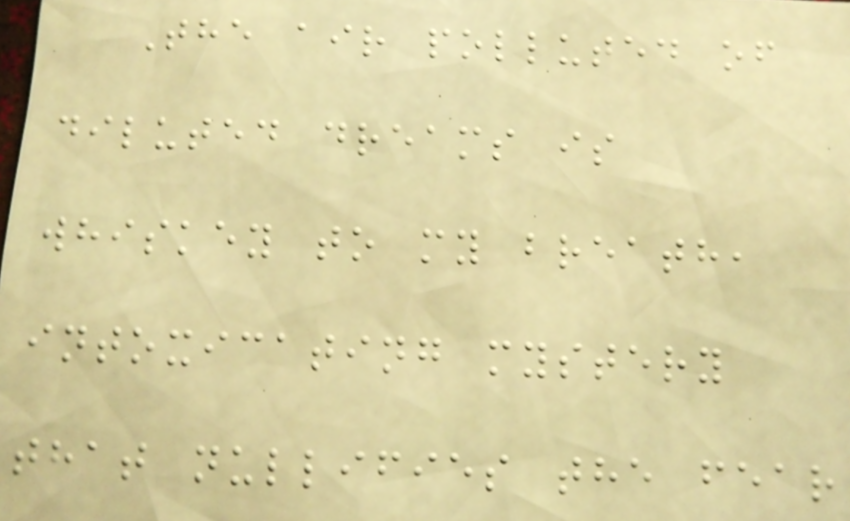The air polluted of
diluted dreams is
whiskey to my breath,
intoxicating mystery
that nullifies the fear
